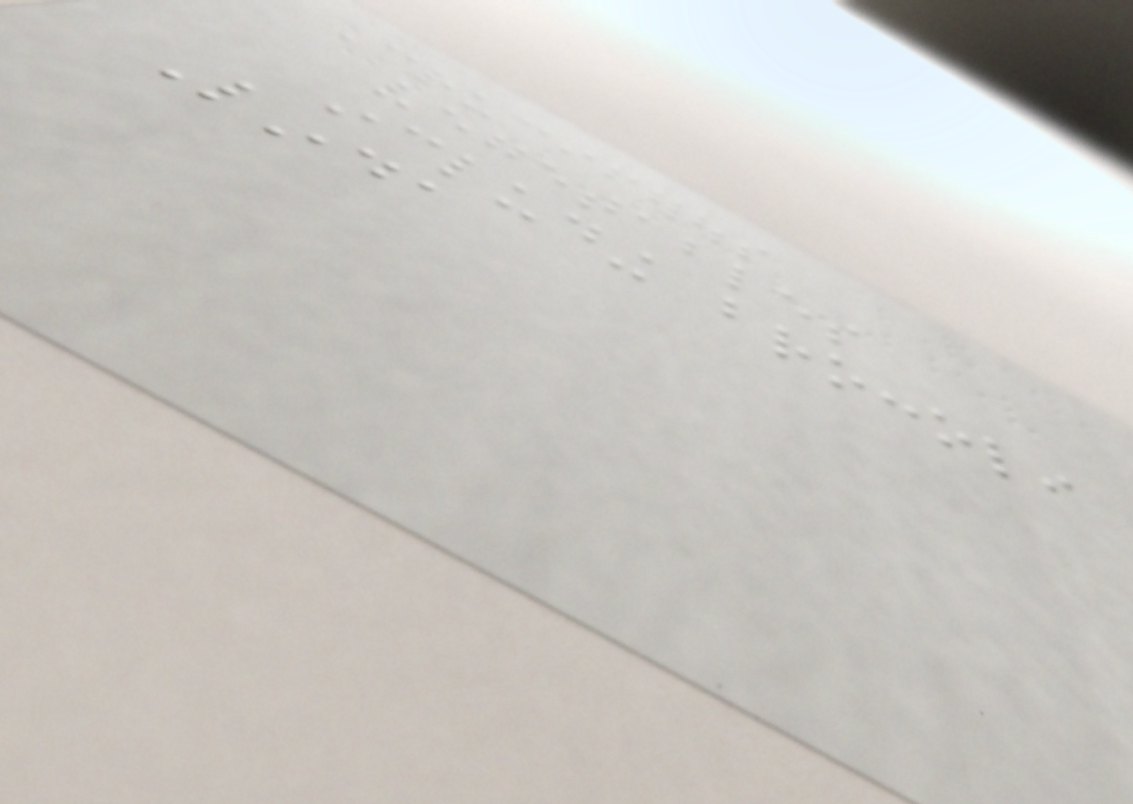Cruciferous
vegetables
including broccoli
Linda
